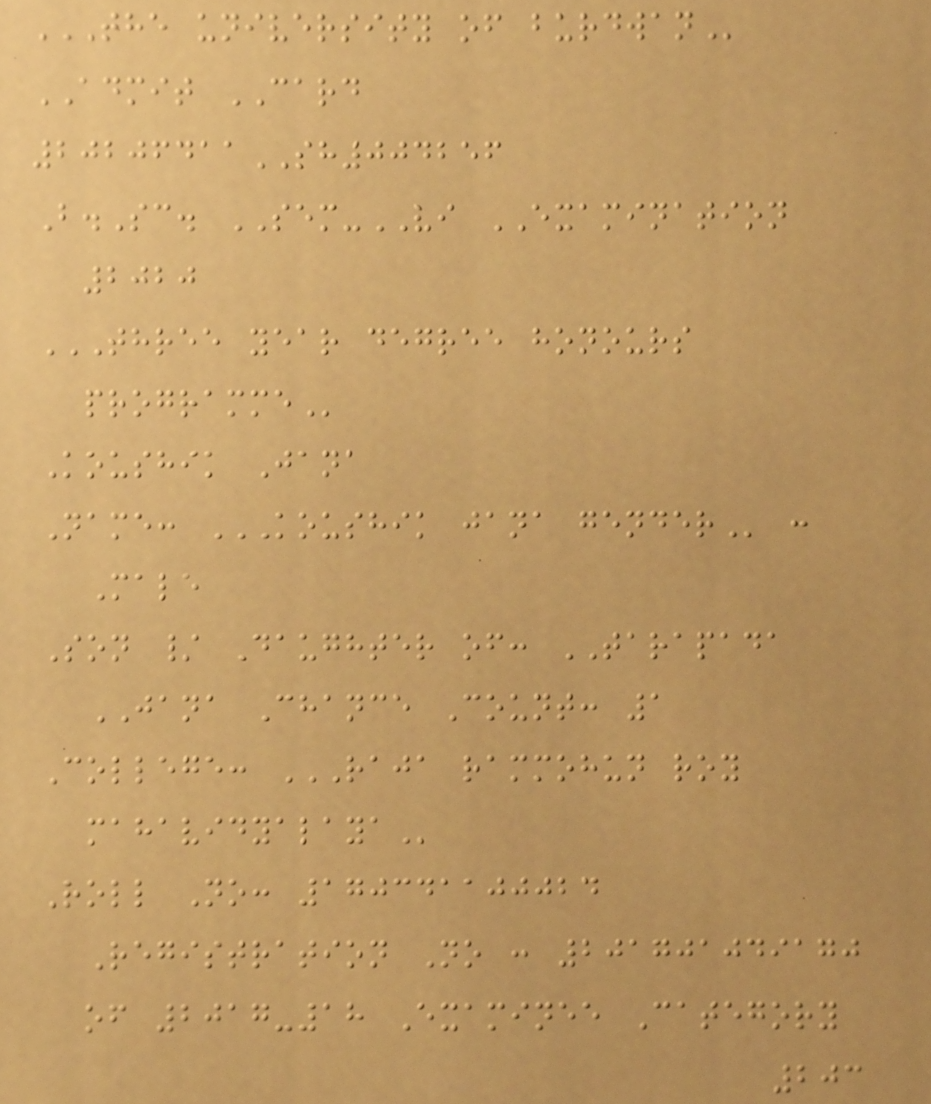THE UNIVERSITY OF BURDWAN
ADMIT CARD
20206411SH004256
B.Sc. SEM-VI EXAMINATION
2020
THREE YEAR DEGREE HONOURS
PROGRAMME
Koushik Jana
Name: KOUSHIK JANA GENDER :
Male
Son / Daughter of: TARAPADA
JANA Chance Count: 1
College: RAJA RAMMOHUN ROY
MAHAVIDYALAYA
Roll No: 170341100024
Registration No : 201701049170
of 2017-18 Examinee Category
203
